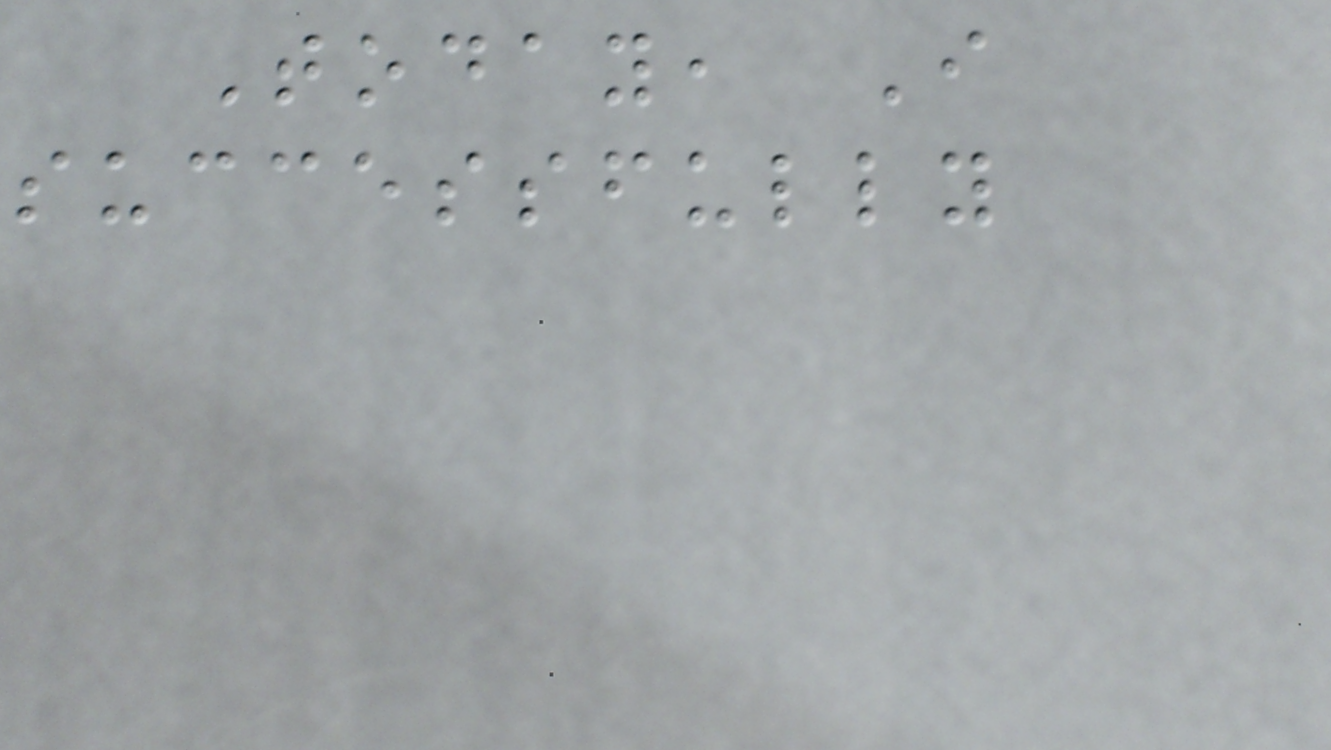Today, I
successfully
